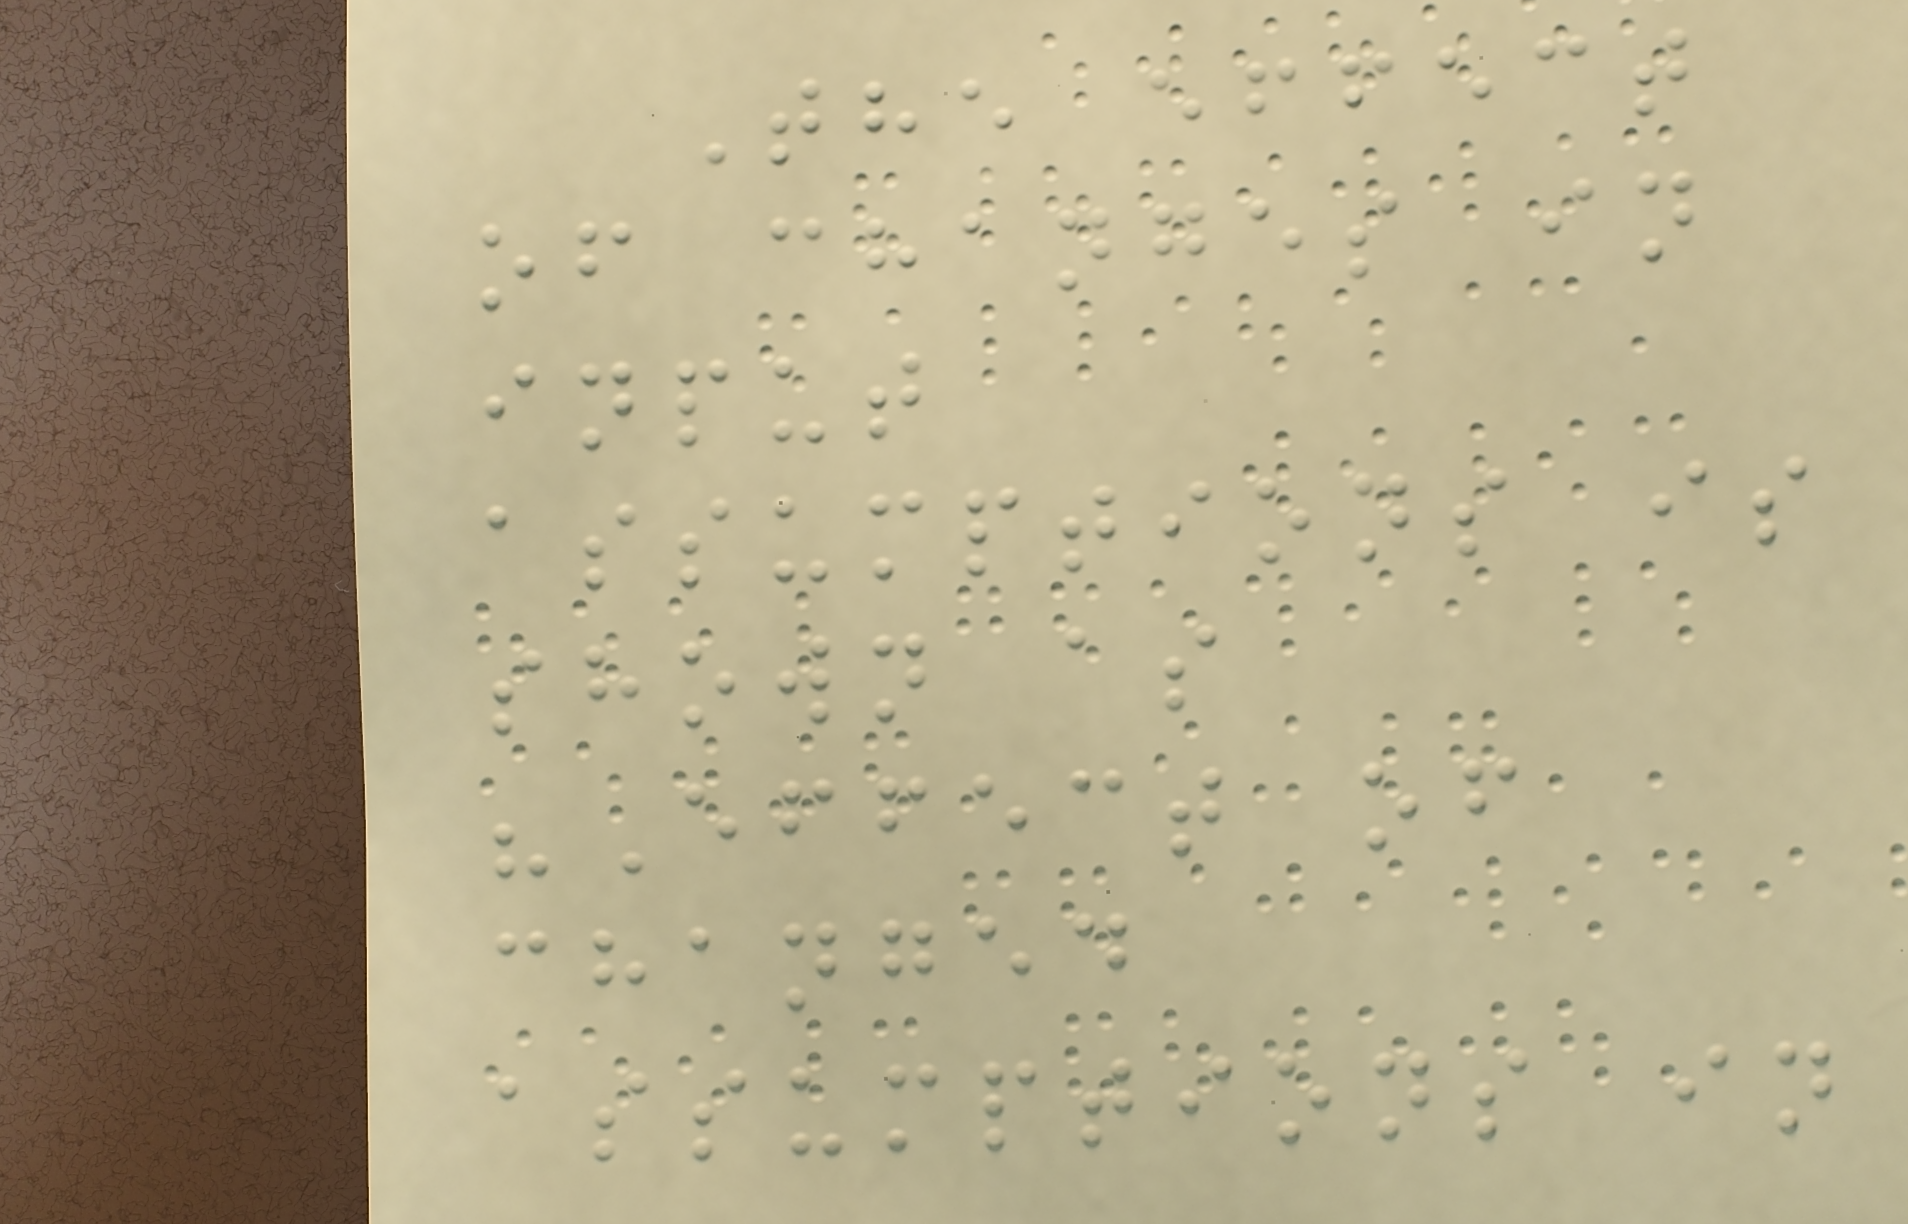The effect
of changes in
input
assumptions is
shown as
"Effect of
changed
assumptions in
